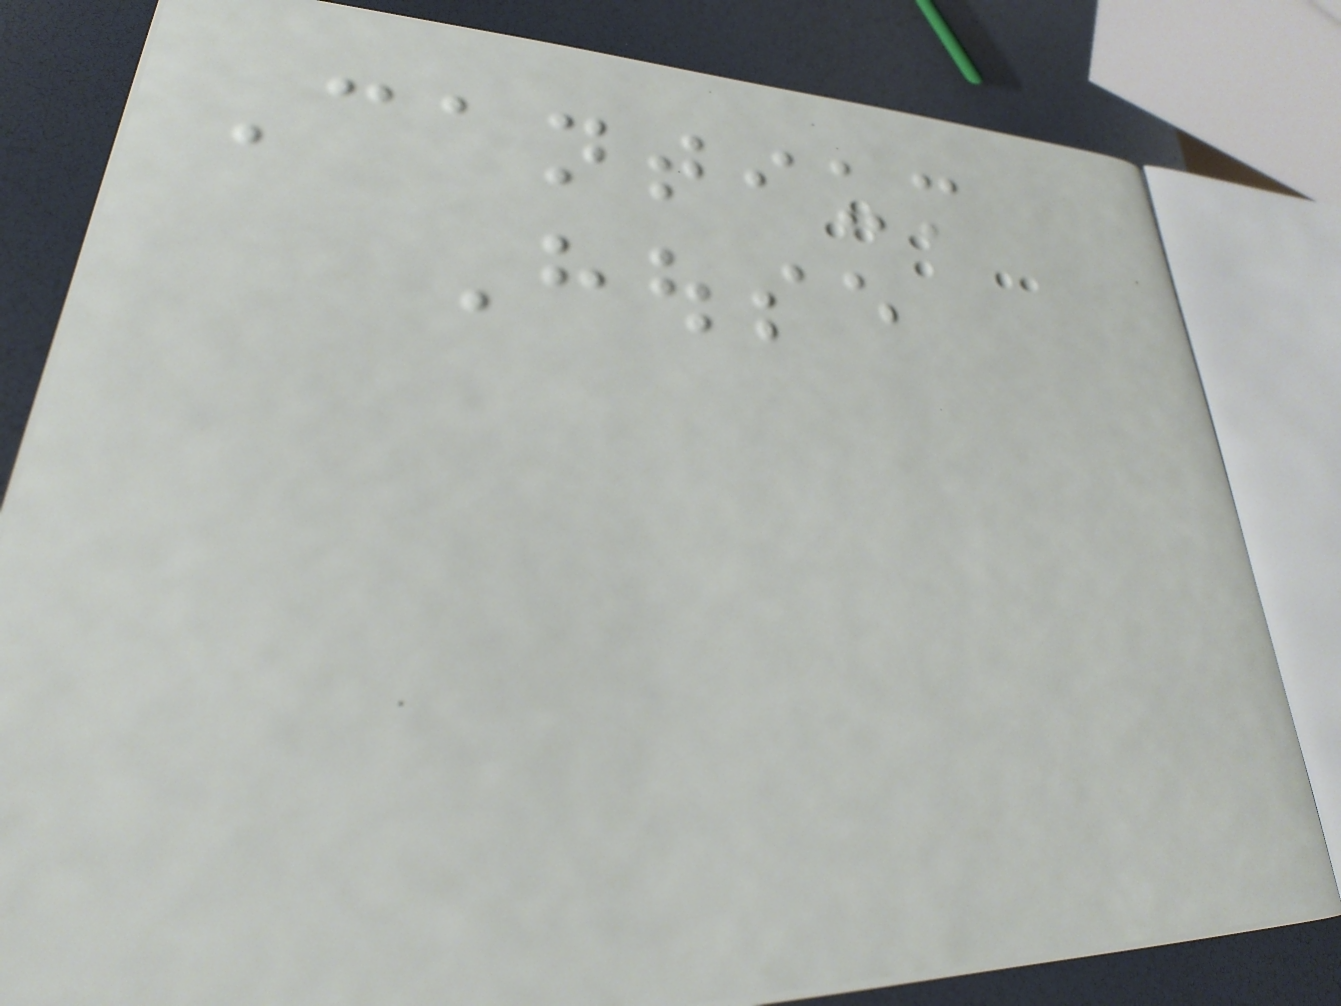Cantium
House
